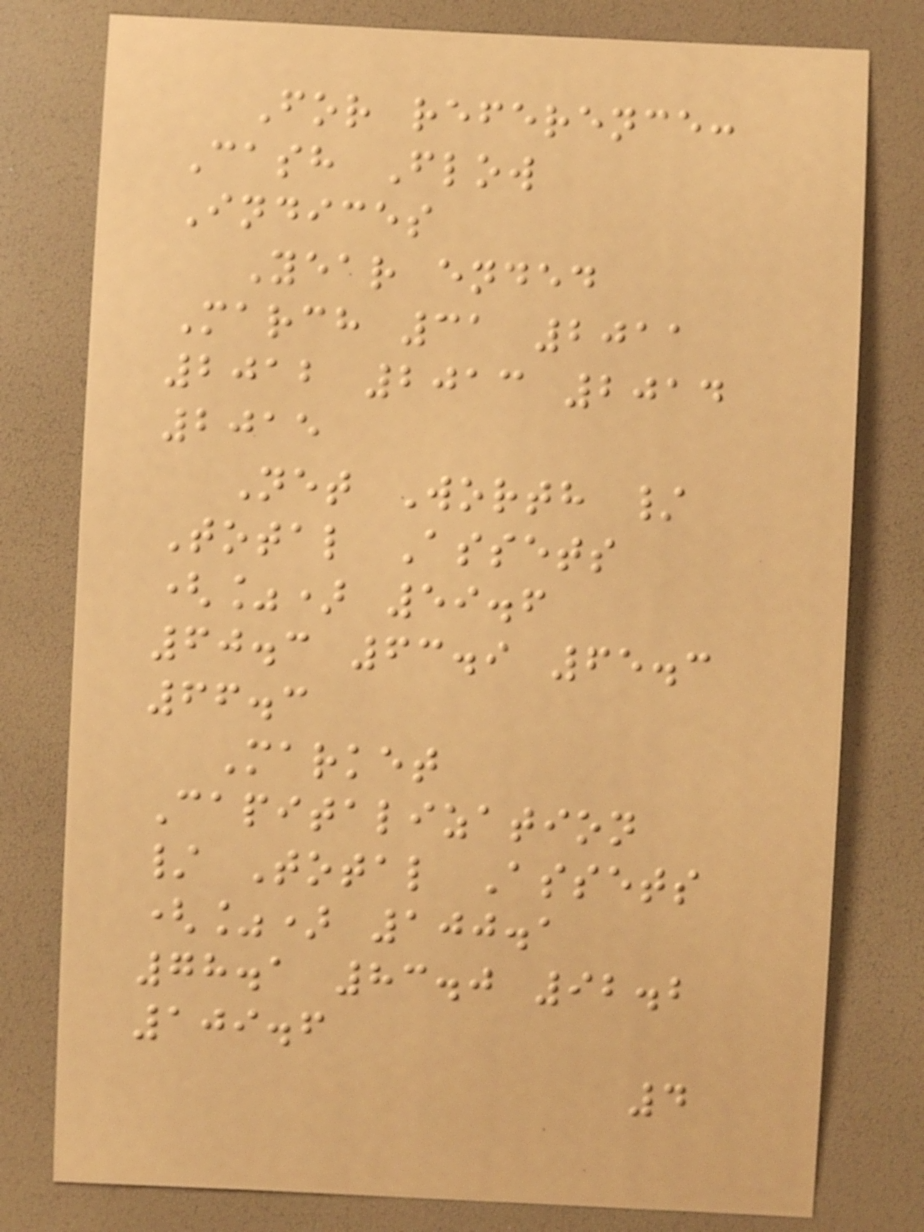For reference:
Cash Flow
Indices
Year ended
March 31 2011
2012 2013 2014
2015
Net Worth /
Total Assets
(%) 59.6
60.3 63.9 65.3
66.3
Market
Capitalization
/ Total Assets
(%) 100.1
78.1 83.0 92.2
109.6
4
